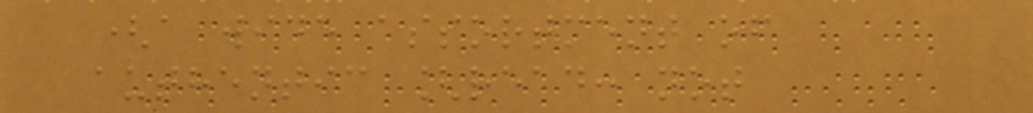(a wide assortment of
authentic [read: not
